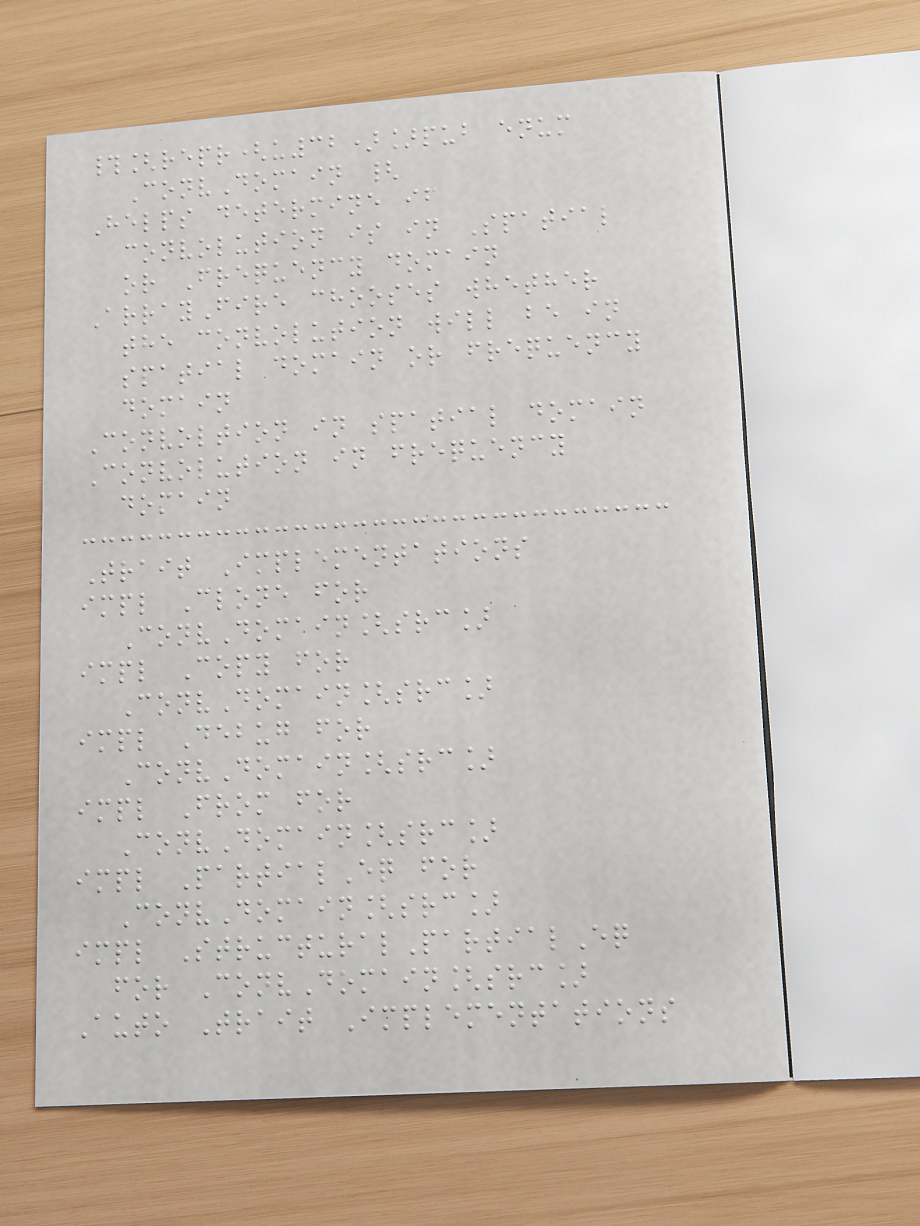#[repr(u32)]pub enum
ConvDomain {
Helps determine if
convolution is in Spatial
or Frequency domain
ArrayFire chooses whether
the convolution will be in
spatial domain or frequency
domain
Convoltion in spatial domain
Convolution in frequency
domain
Trait Implementations
impl Clone for
ConvDomain[src]
impl Copy for
ConvDomain[src]
impl Debug for
ConvDomain[src]
impl From for
ConvDomain[src]
impl PartialEq for
ConvDomain[src]
impl StructuralPartialEq
for ConvDomain[src]
Auto Trait Implementations
